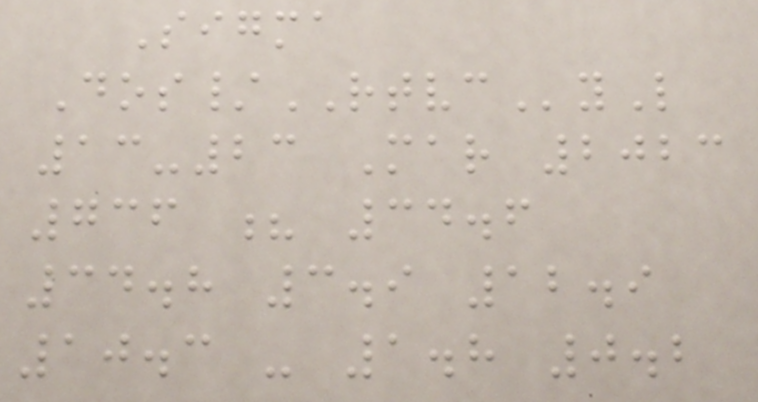Sigma
Dos/RTVCyL
13-23 Mar 2023
736 ? 34.6
34.8 3.9 12.9
10.3 - 1.8 0.2
